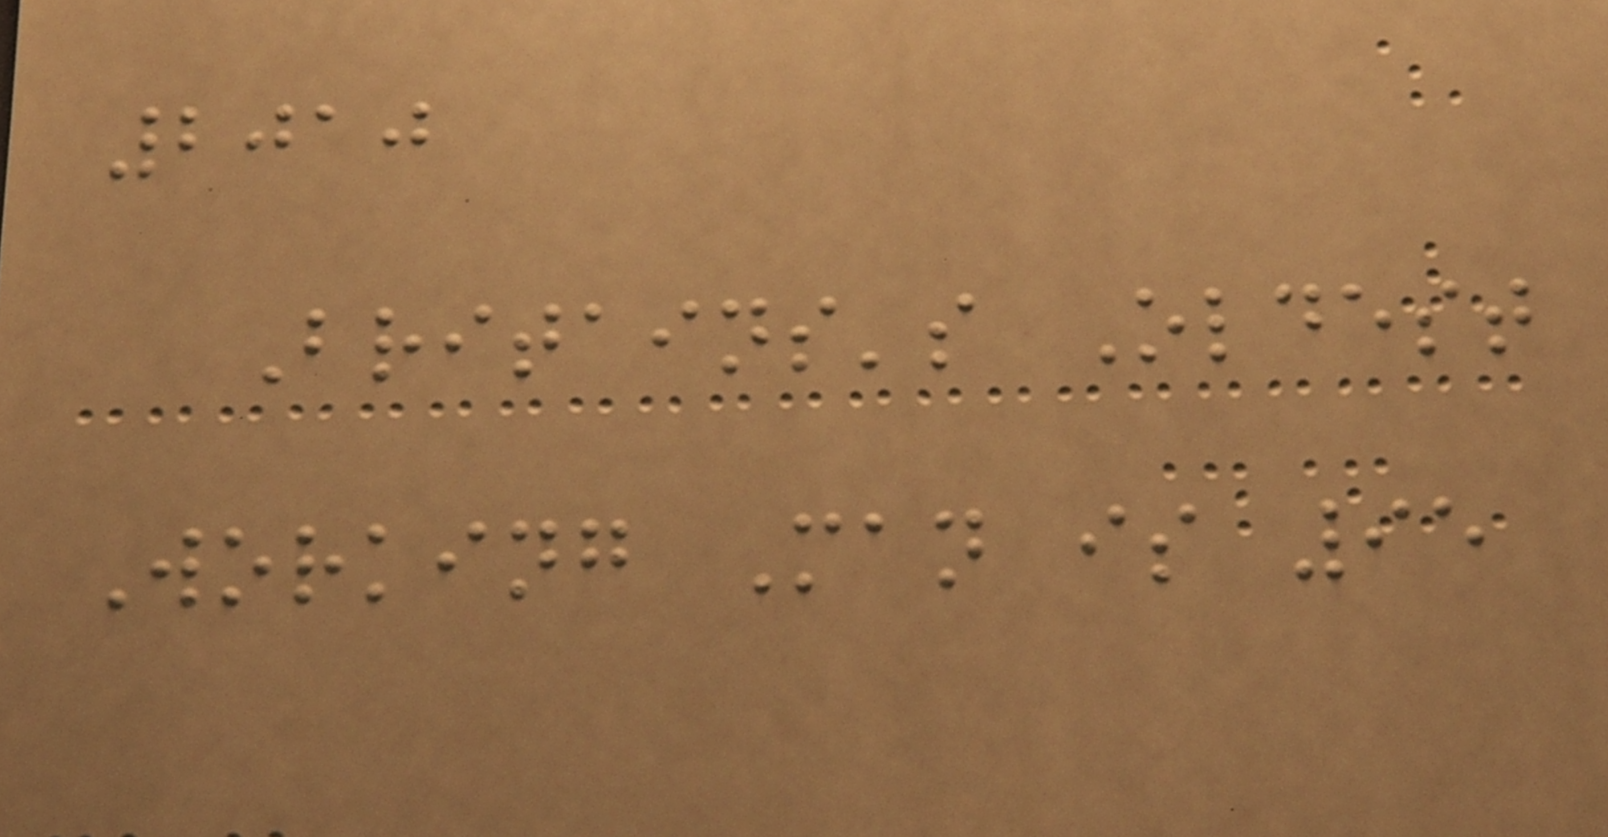2010
Britains's Oldest
Working Man is 95
